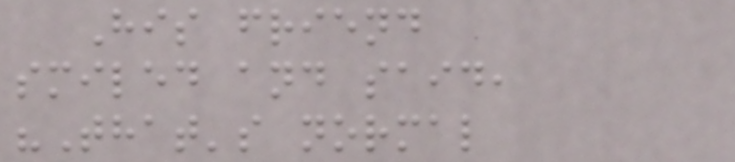His friend
smiled and said,
"That's normal
